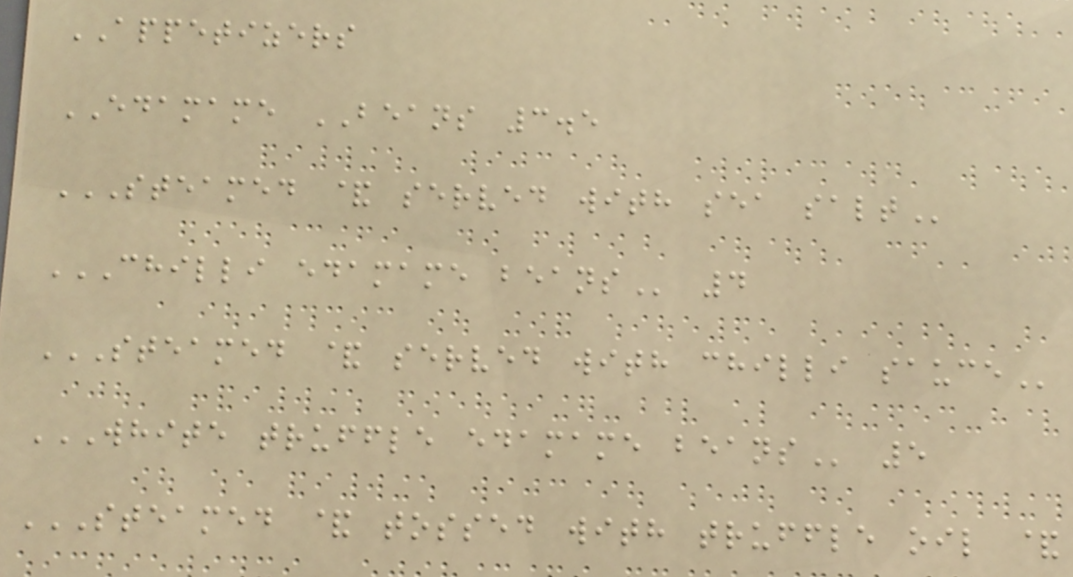APPETIZERS
EDAMAME BEANS 3.5
STEAMED & SERVED WITH SEA SALT
CHILLI EDAMAME BEANS 4
STEAMED & SERVED WITH CHILLI SAUCE
WHITE TRUFFLE EDAMAME BEANS 5
STEAMED & TOSSED WITH TRUFFLE OIL &
